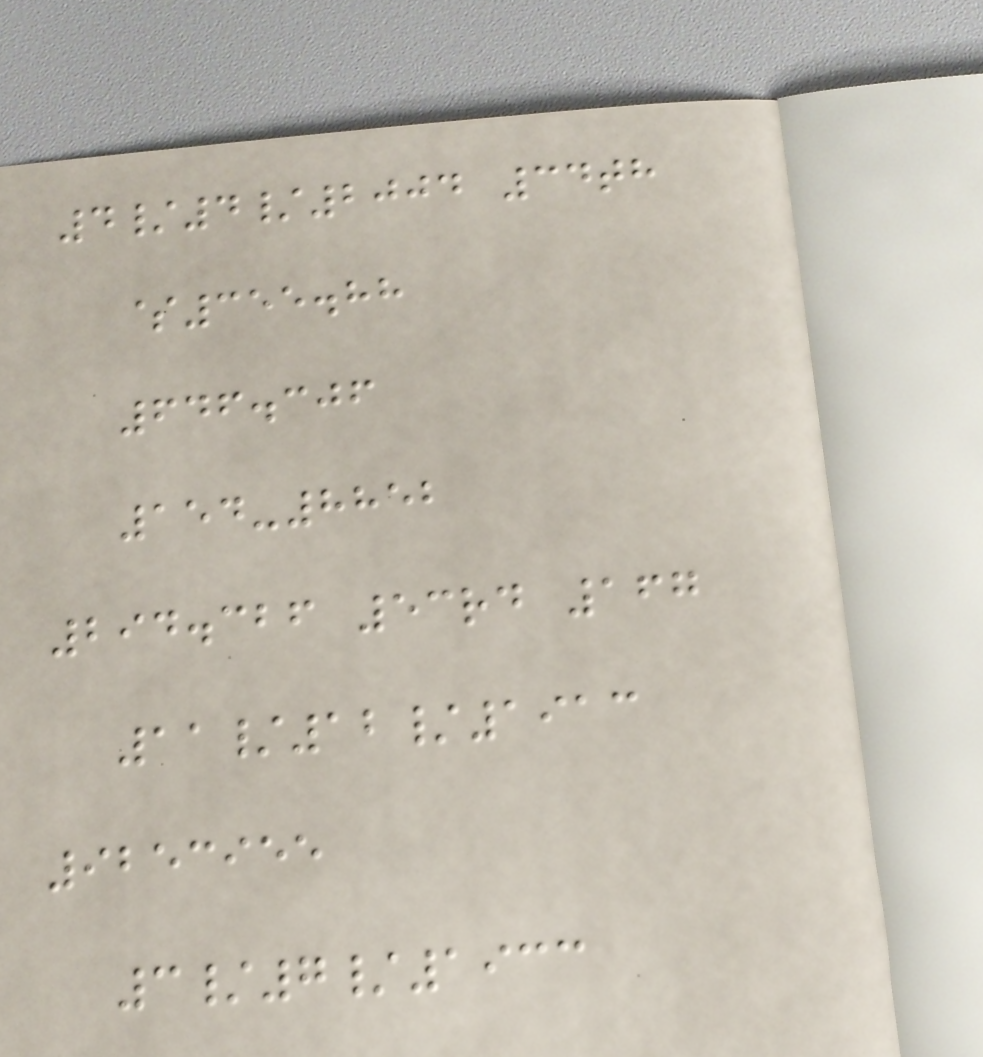4/4/2004 34th
$355.88
646.306
154-8852
294.326 53rd 167
11/12/1913
9253955
3/7/1933
